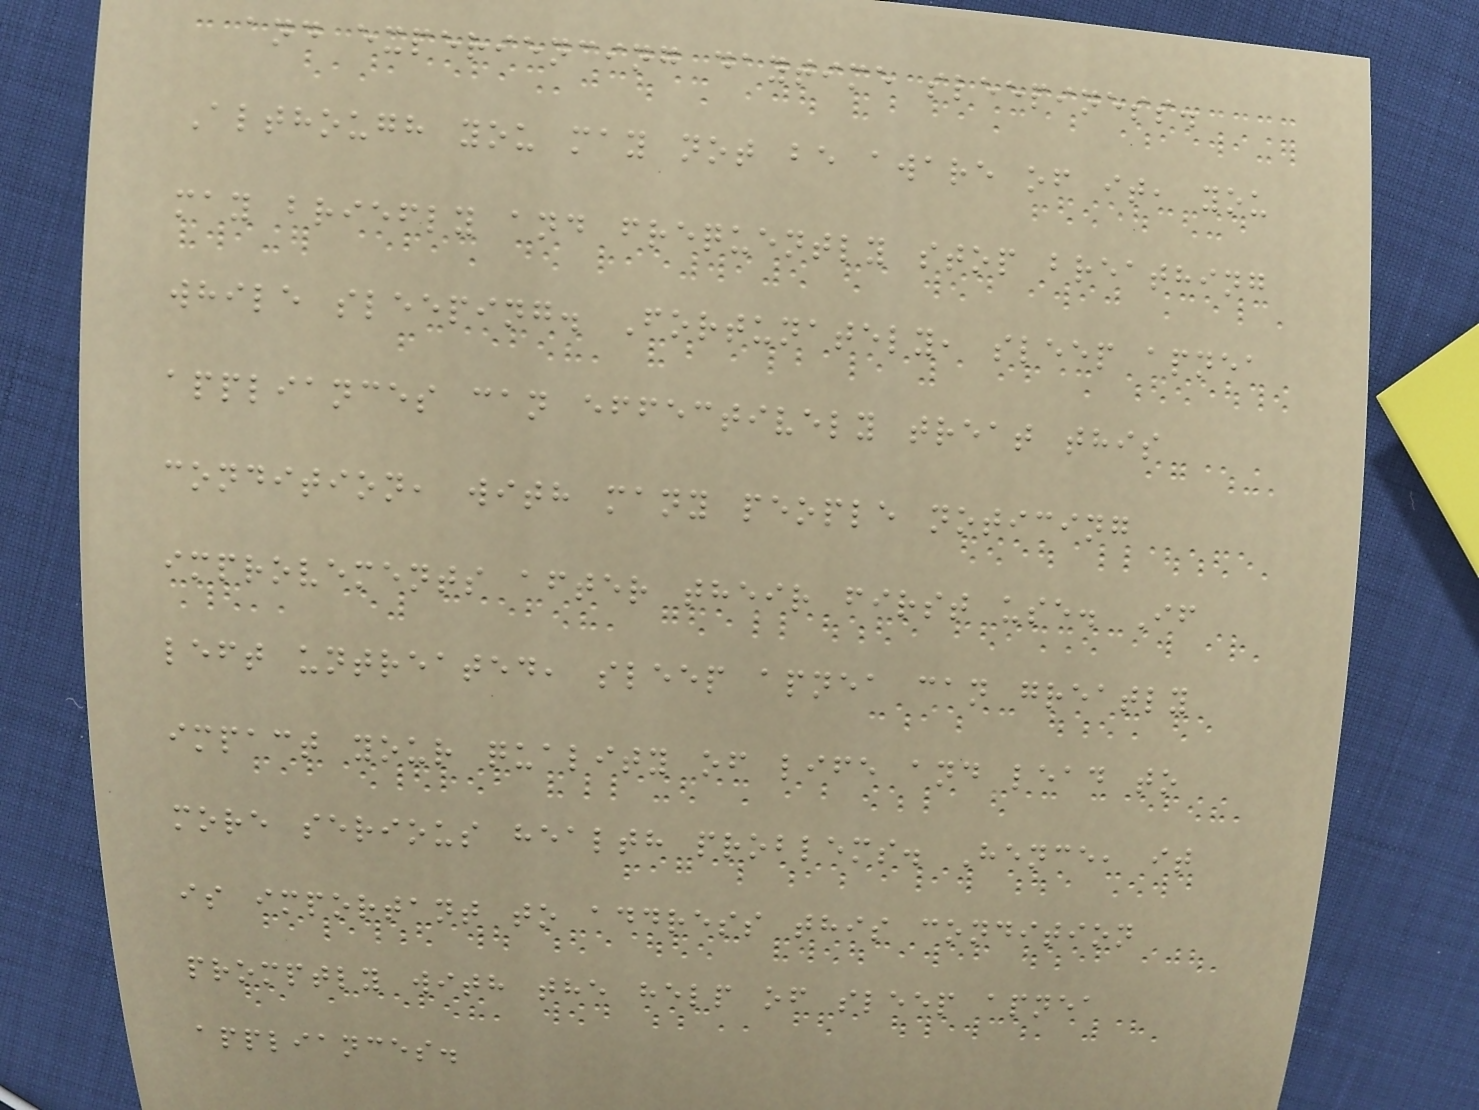and experiencing daytime sleepiness.
Although you may not be aware of it, you
may briefly and frequently stop breathing
while sleeping. Fortunately, sleep apnea
appliances can effectively treat this
condition, with many people noticing
improvements after their first use. If
left untreated, sleep apnea can greatly
impact your quality of life and lead to
more serious health problems. Hence, it
is important to address this condition
promptly with the help of sleep apnea
appliances.
